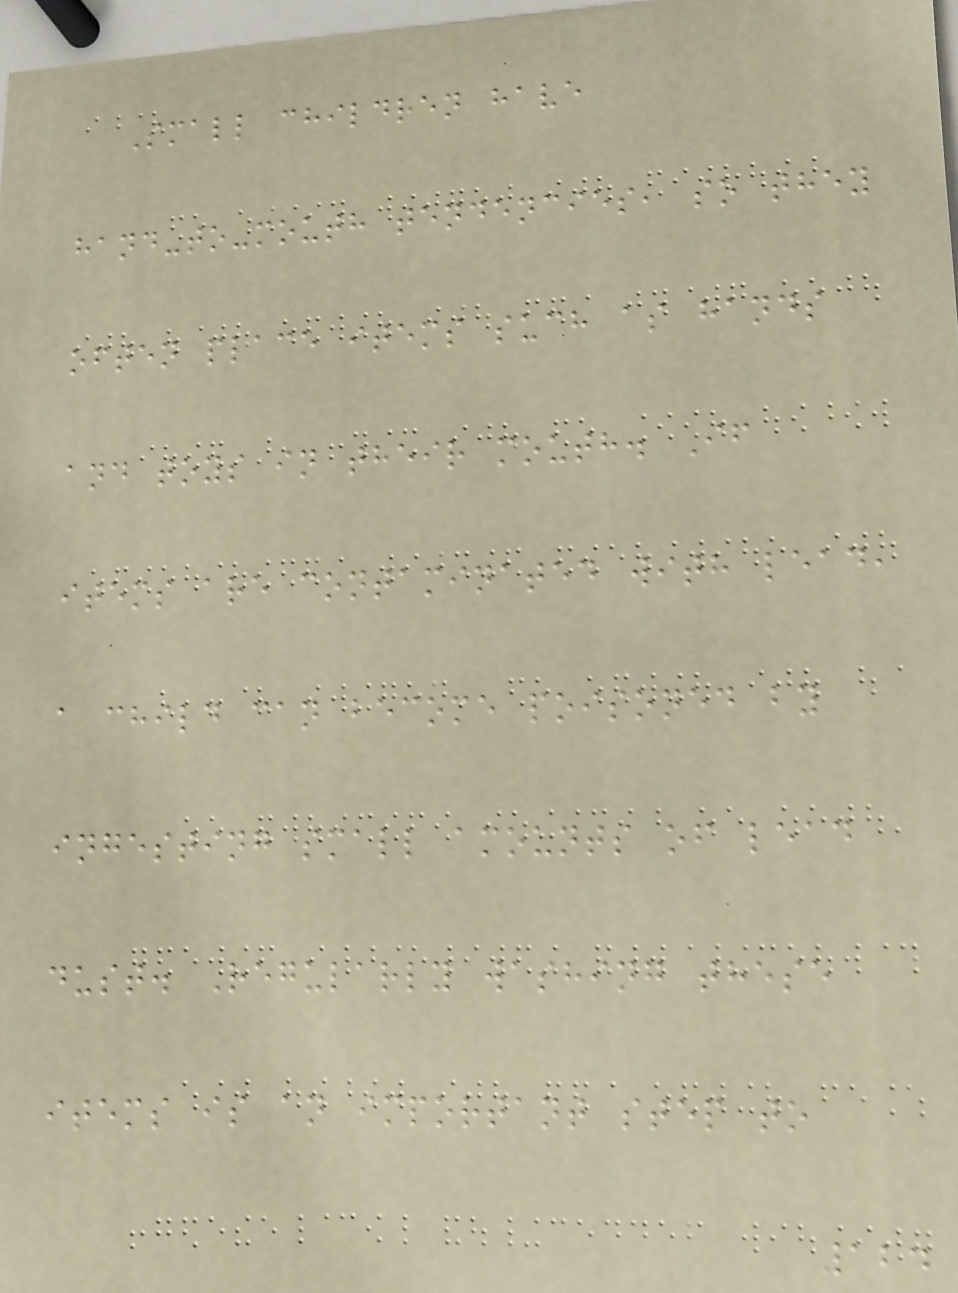Small children have
hand-to-mouth tendencies, so they
often place items such as hands
and toys in their mouth. If
items are contaminated with lead,
a child can become poisoned by
ingesting small amounts of lead
dust. Regularly washing these
items is an important step to
124
